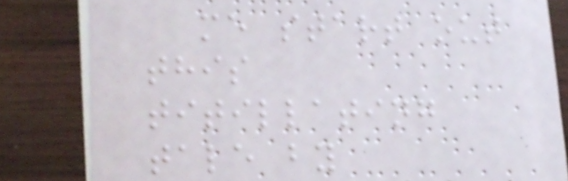me start out
this
titillating
tale by
